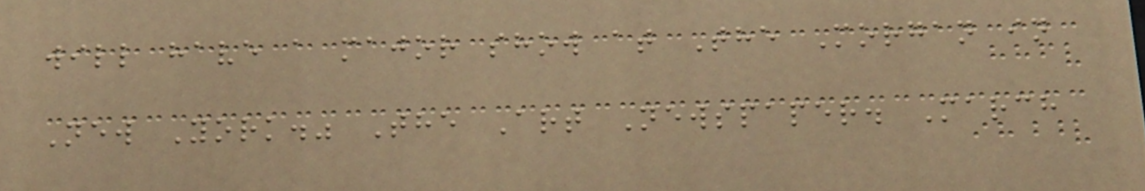will have a major show at The Morgan in
New York." The Art Newspaper. March
